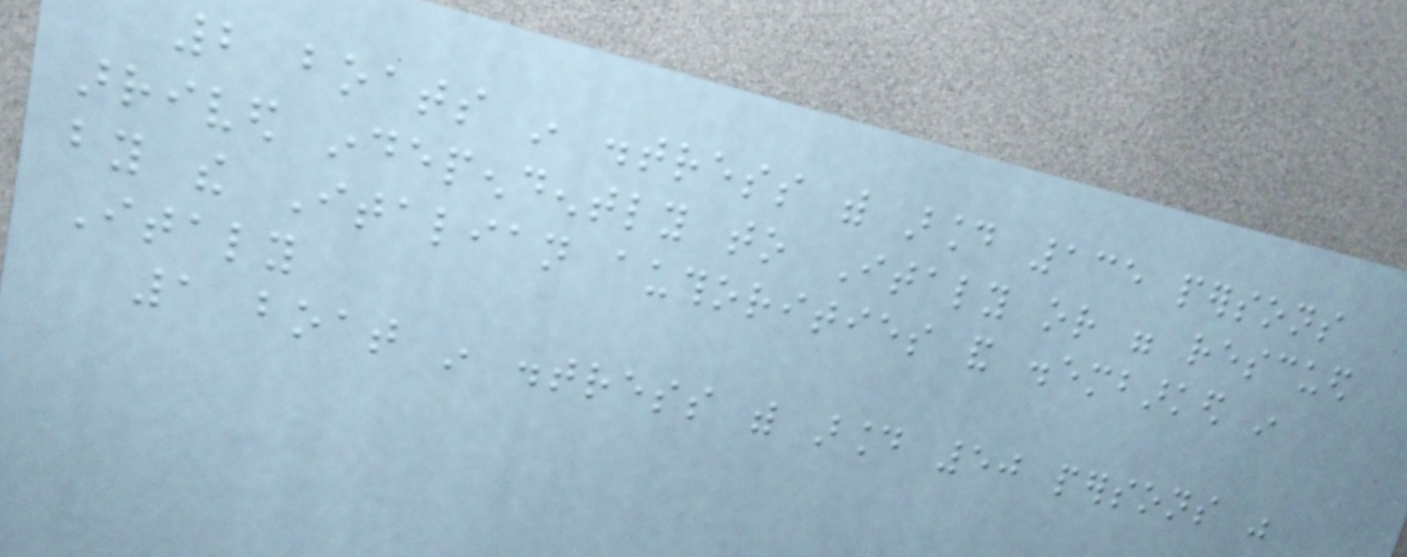2 boats in distress with around 135 persons
arrived independently to Italy or were rescued
by the Italian authorities and disembarked in
Italy
1 boat in distress with around 50 persons was
